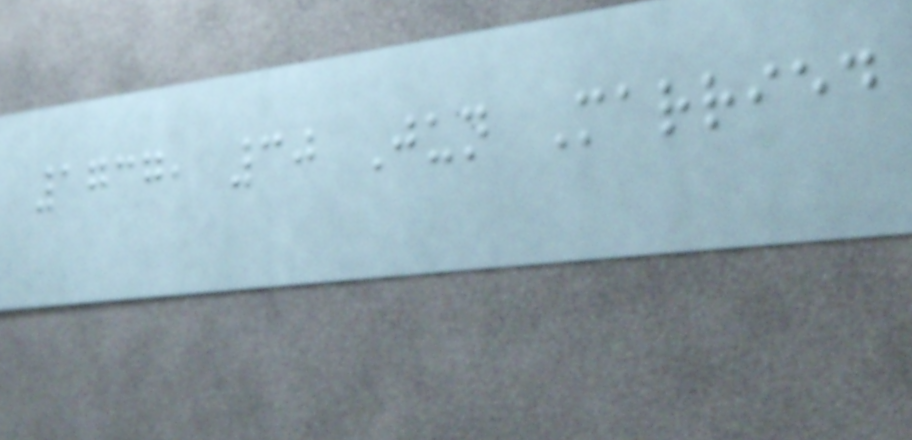1737, 30 Jun Married
